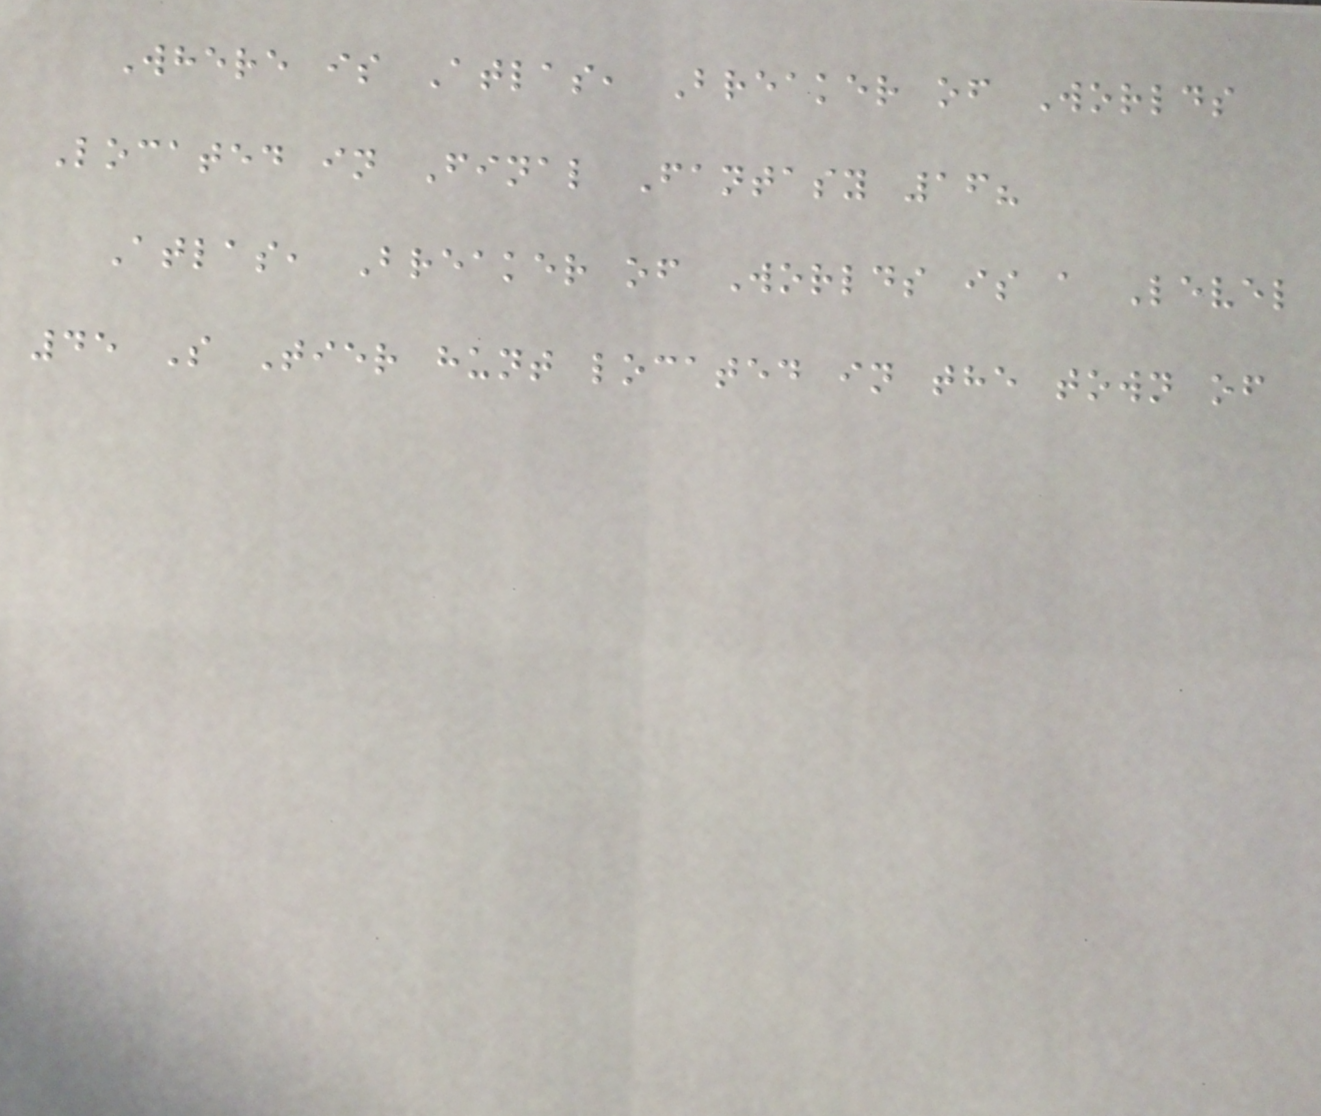Where is Atlas, Breaker of Worlds
Located in Final Fantasy 16?
Atlas, Breaker of Worlds is a Level
45 S Tier hunt located in the town of
